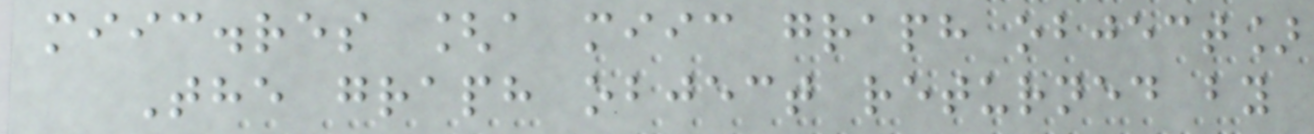miic.res [a miic graph object]
The graph object returned by
